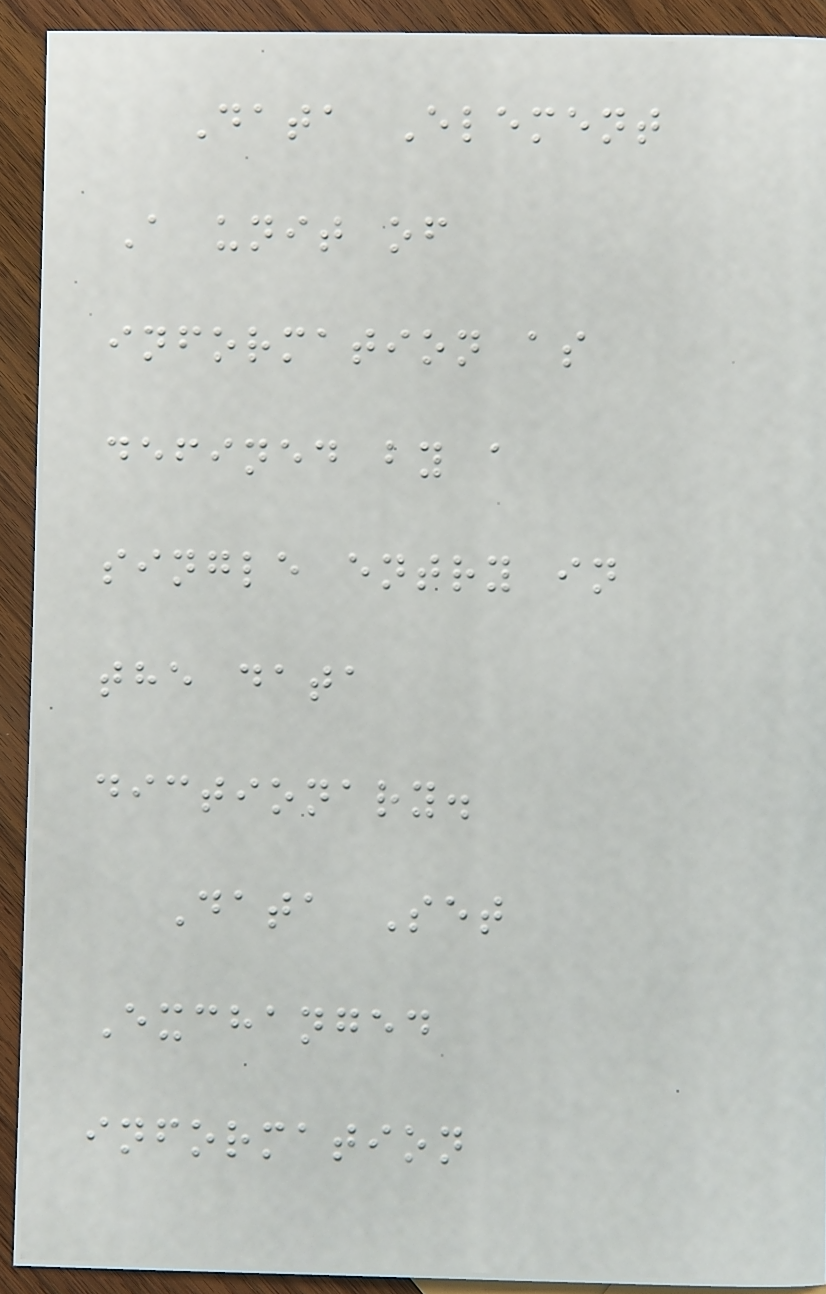Data Element
A unit of
information as
defined by a
single entry in
the data
dictionary.
Data Set
Exchanged
information
